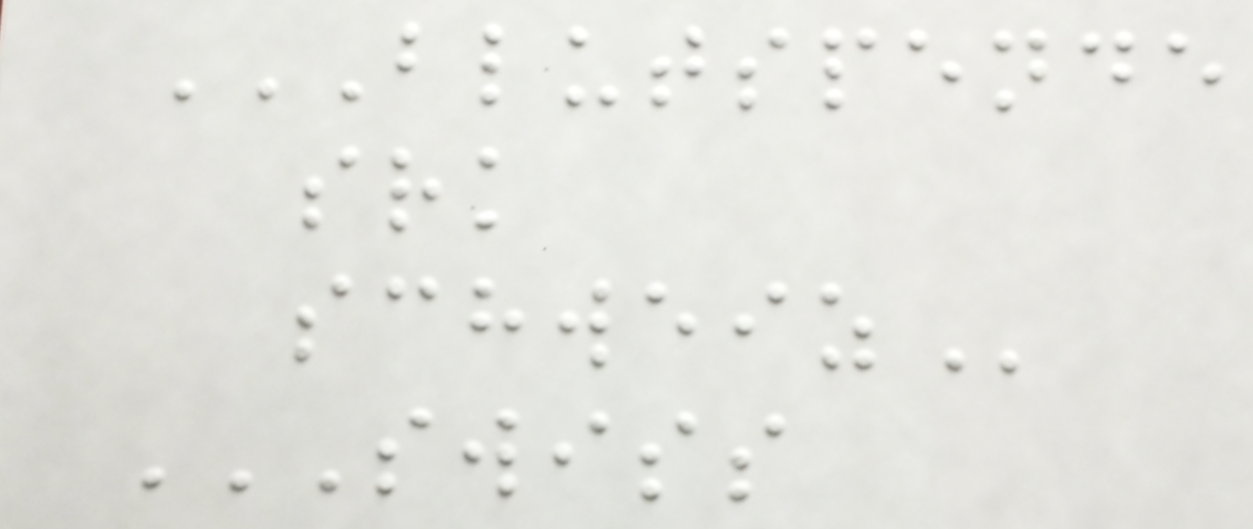BLUTSPENDE
SRK
SCHWEIZ
SWISS
